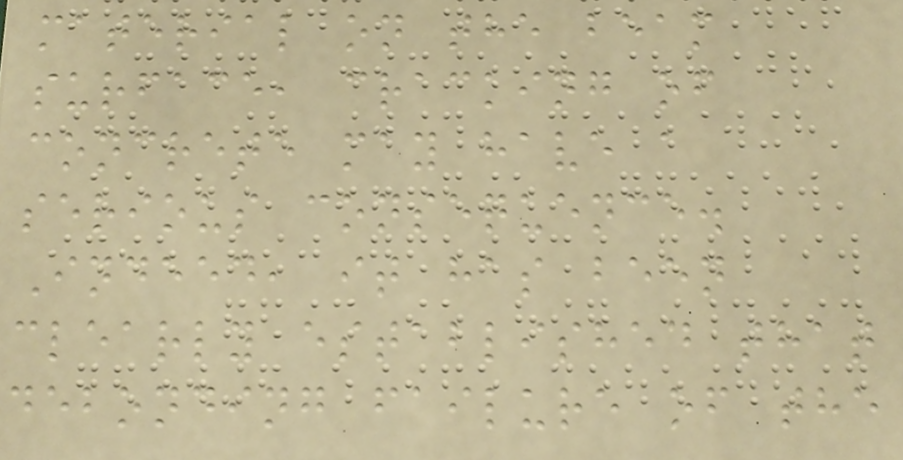material on the beam
surface, cracking of
concrete may have a
serious consequence.
Indeed, it has been
clearly established that
debonding failure of the
